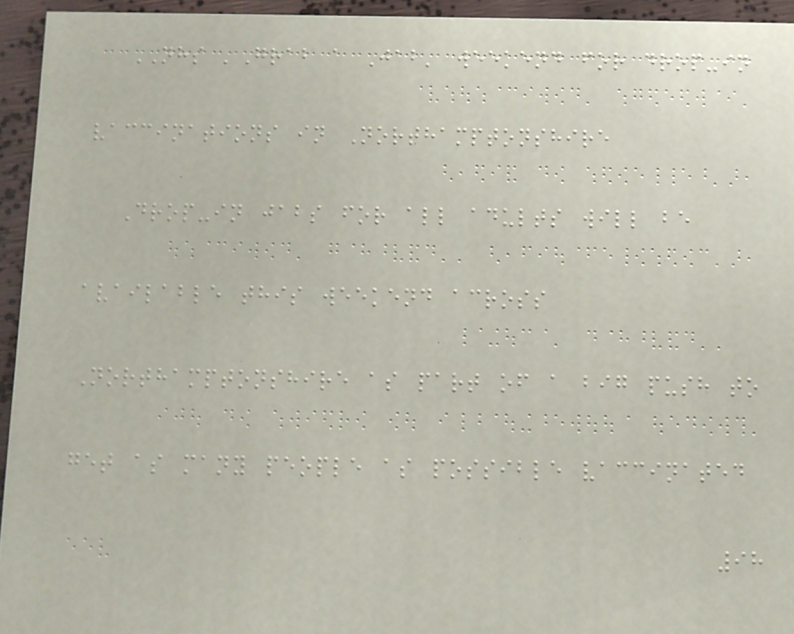NHS 'Grab a Jab' weekend for drop-in
vaccinations in Northamptonshire
Drop-in jabs for all adults will be
available this weekend across
Northamptonshire as part of a big push to
get as many people as possible vaccinated
98
